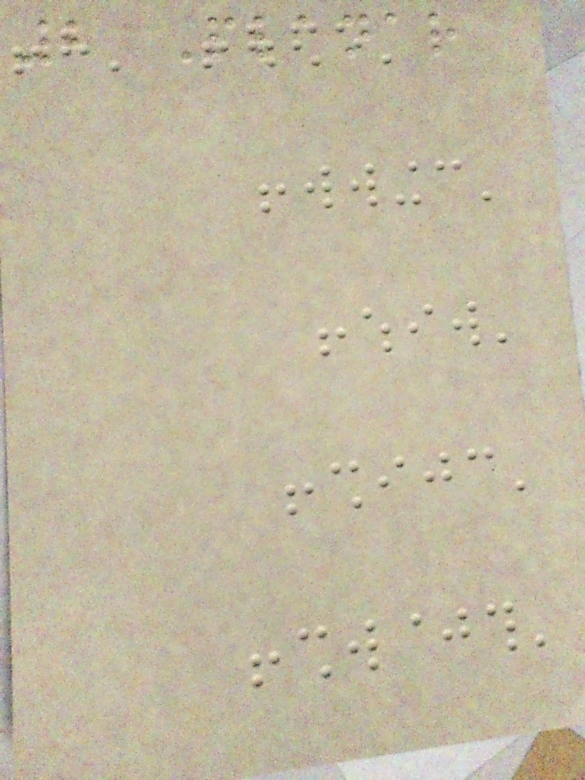2 Planar
